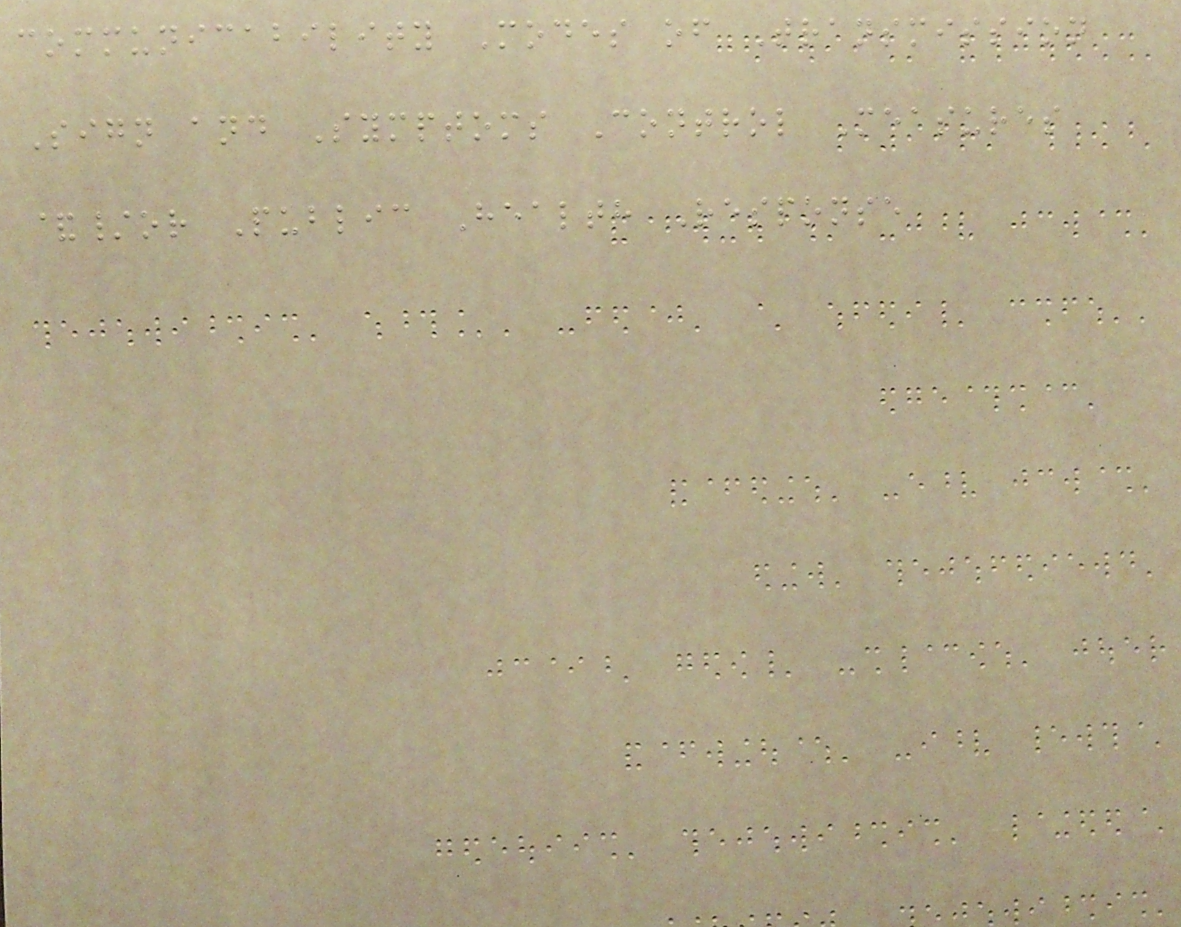communicability Modes of Transmission
Sign and Symptoms Control Measures
&/or Public Health Response
